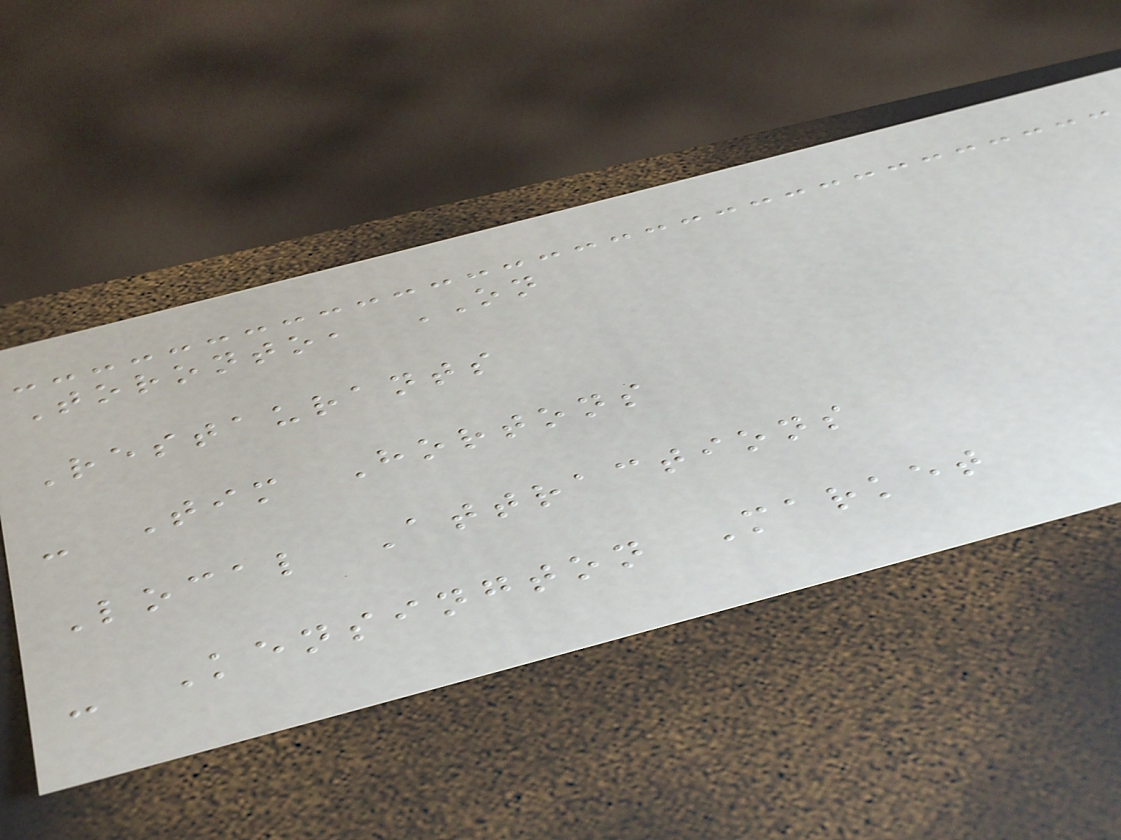Toronto, ON
Restaurants
- Tim Hortons
Local Attractions
- Kensington Market
